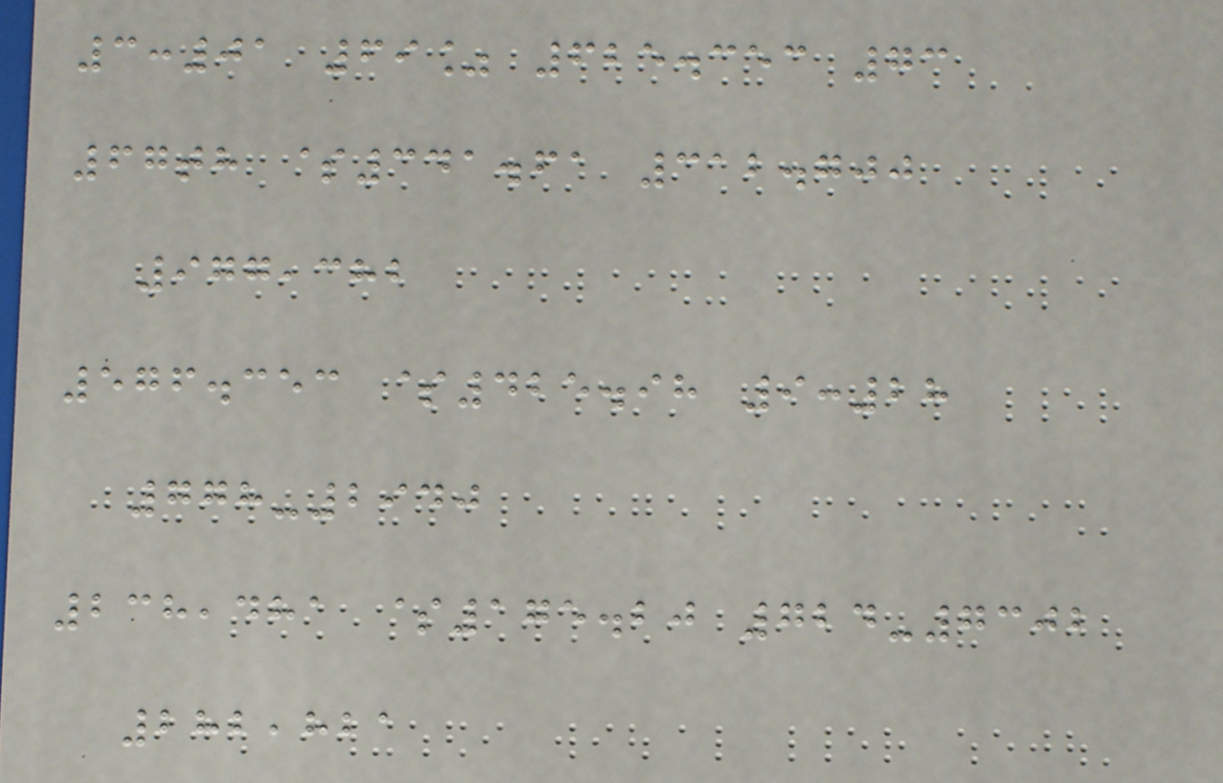3:01 69% 625.353 73
67th $341.61 312.700
977,382
576.353 $425.98 9:28
778-2940
238,481 $175.20 724-7302
282,821
